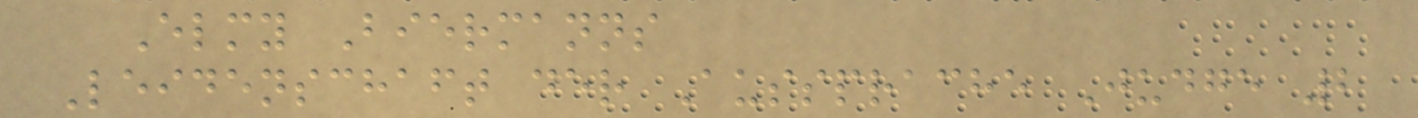Elmy Biermanns
Leidenschaft der Aussprache Judge 2
